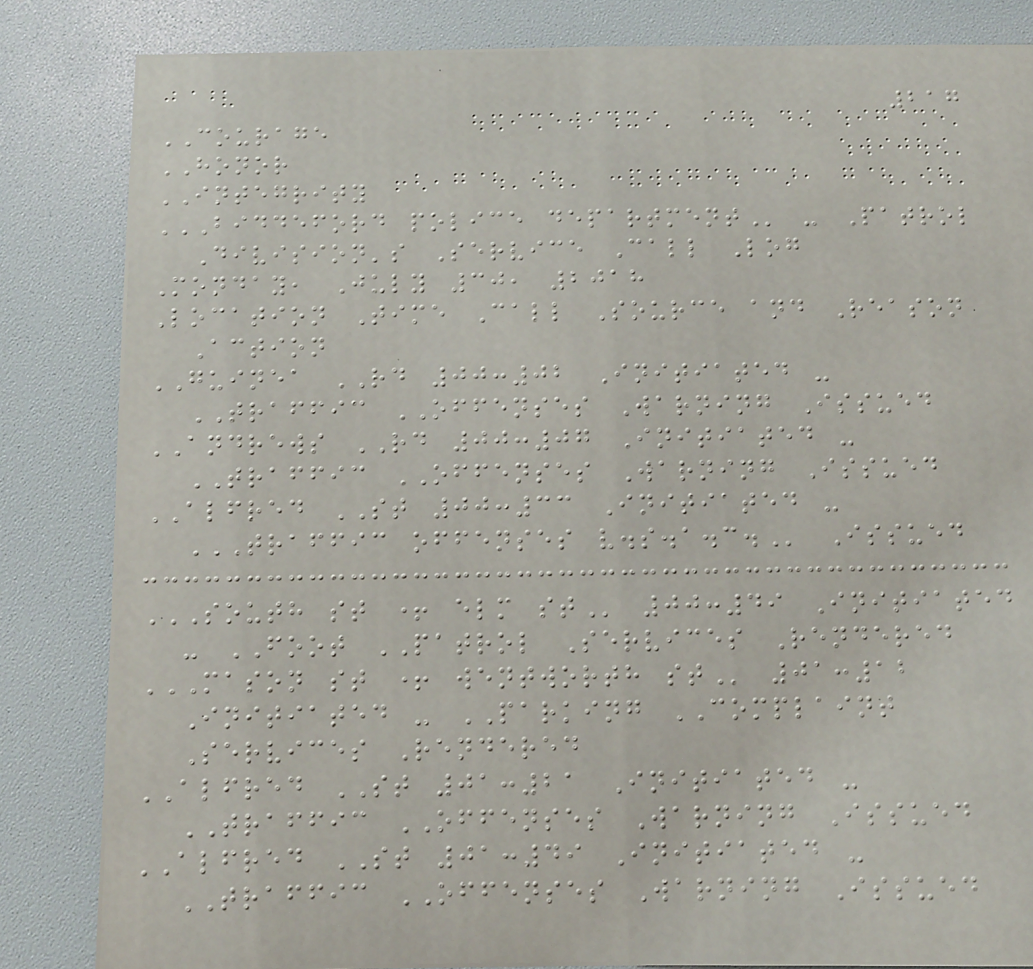217
COURAGE
HONOR
INTEGRITY
BIDDEFORD POLICE DEPARTMENT - Patrol
Division's Service Call Log
Monday, July 30, 2018
Location Time Call Source and Reason
Action
GUINEA RD 00:02 Initiated -
TRAFFIC OFFENSES Warning Issued
ANDREWS RD 00:07 Initiated -
TRAFFIC OFFENSES Warning Issued
ALFRED ST 00:33 Initiated -
TRAFFIC OFFENSES V.S.A.C. Issued
SOUTH ST + ELM ST 00:49 Initiated
- FOOT PATROL Services Rendered
MASON ST + WENTWORTH ST 01:12
Initiated - PARKING COMPLAINT
Services Rendered
ALFRED ST 01:21 Initiated -
TRAFFIC OFFENSES Warning Issued
ALFRED ST 01:49 Initiated -
TRAFFIC OFFENSES Warning Issued
